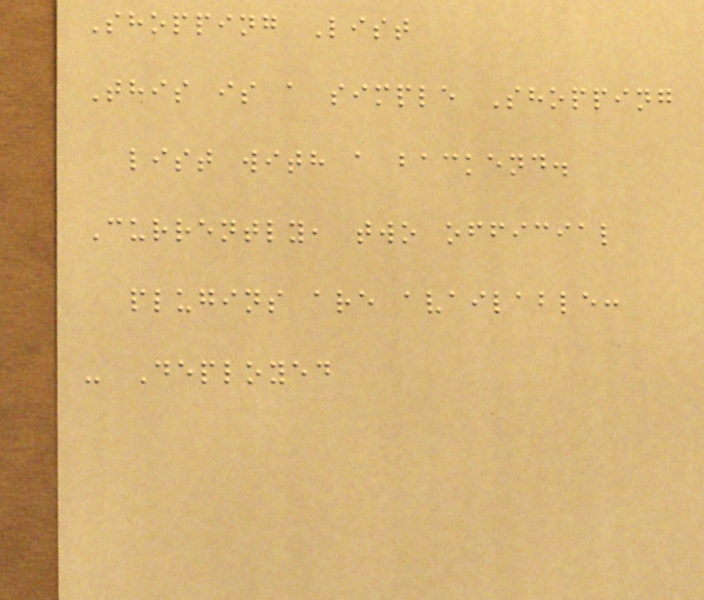Shopping List
This is a simple Shopping
list with a backend.
Currently, two official
plugins are available:
- Deployed
